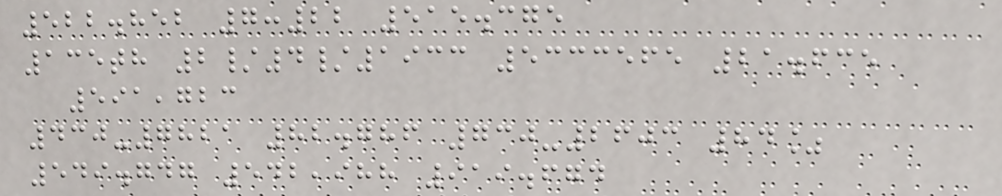522.852 7:22 515.375
135th 2/4/1933 5333565 21.635
591,723
430-7821 82.786 730-2603 84%
549.747 542,988 919.674
